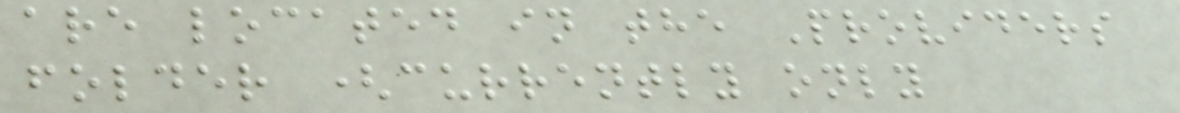are located in the Providers
folder (currently only
